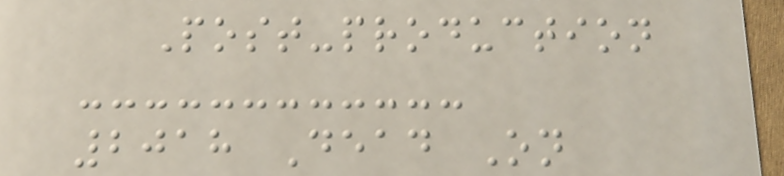Post-production
2018 Dead On
